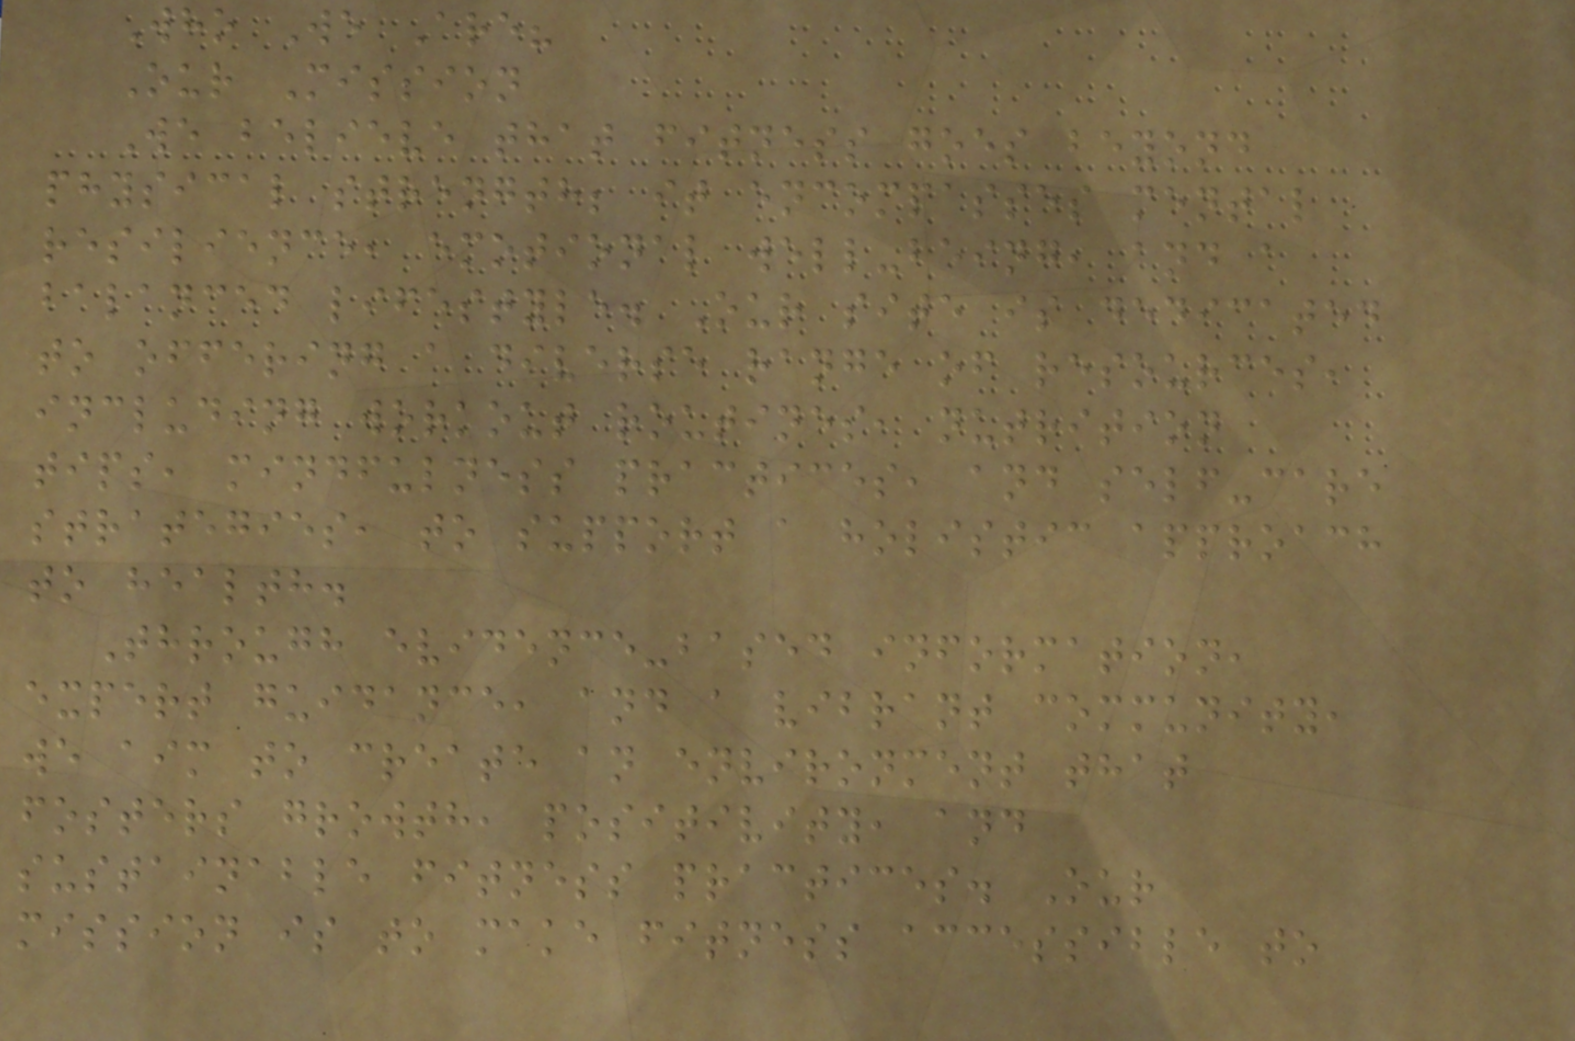Who We Are?
Our Mission
We believe that fitness goes beyond
physical strength; it encompasses mental
resilience, emotional well-being, and a
balanced lifestyle. Our site is dedicated
to offering a diverse range of resources,
including workout routines, nutrition
tips, mindfulness practices, and self-care
strategies, to support a holistic approach
to health.
Through evidence-based information,
expert guidance, and a vibrant community,
we aim to create an environment that
fosters growth, positivity, and
sustainable fitness practices. Our
mission is to make fitness accessible to
